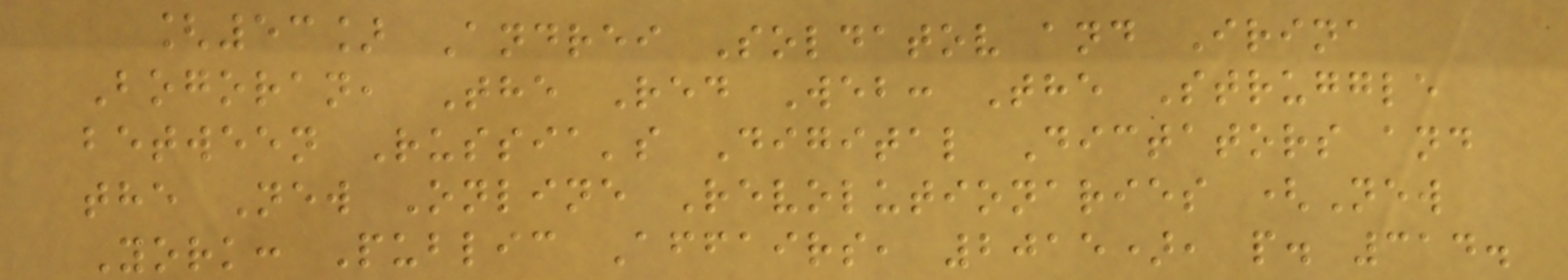[53] Andrei Soldatov and Irina
Bogoran, The Red Web: The Struggle
between Russia's Digital Dictators and
the New Online Revolutionaries (New
York: Public Affairs, 2015), p. 314.
